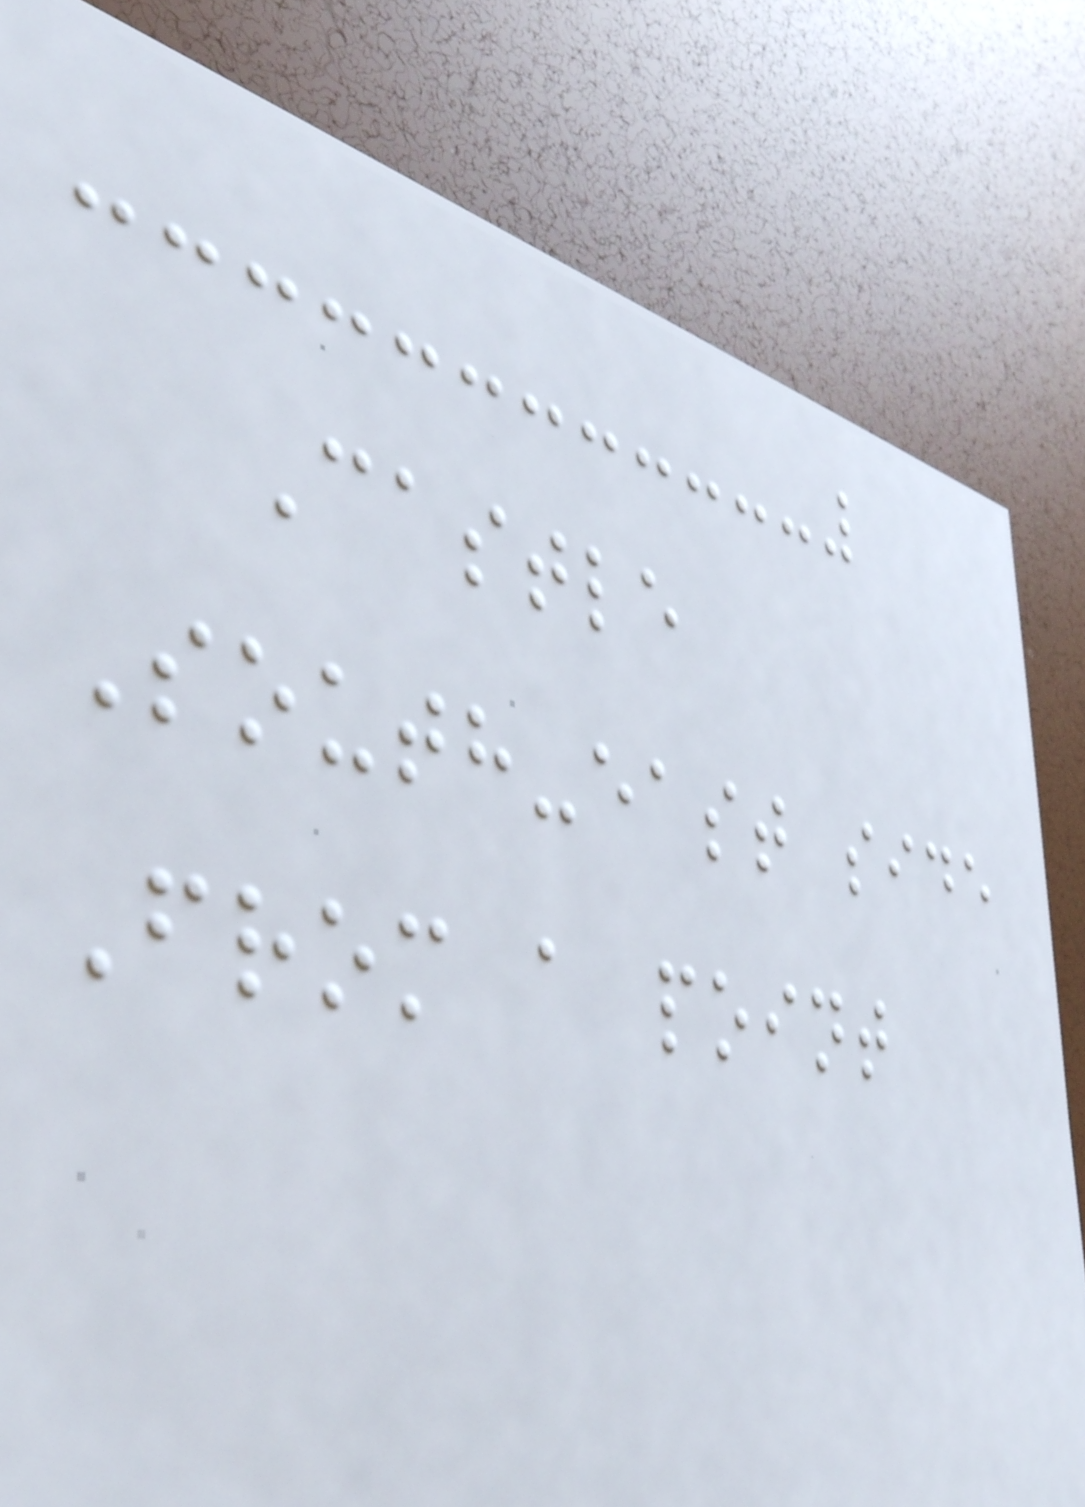Castle
South-east side
From a point
